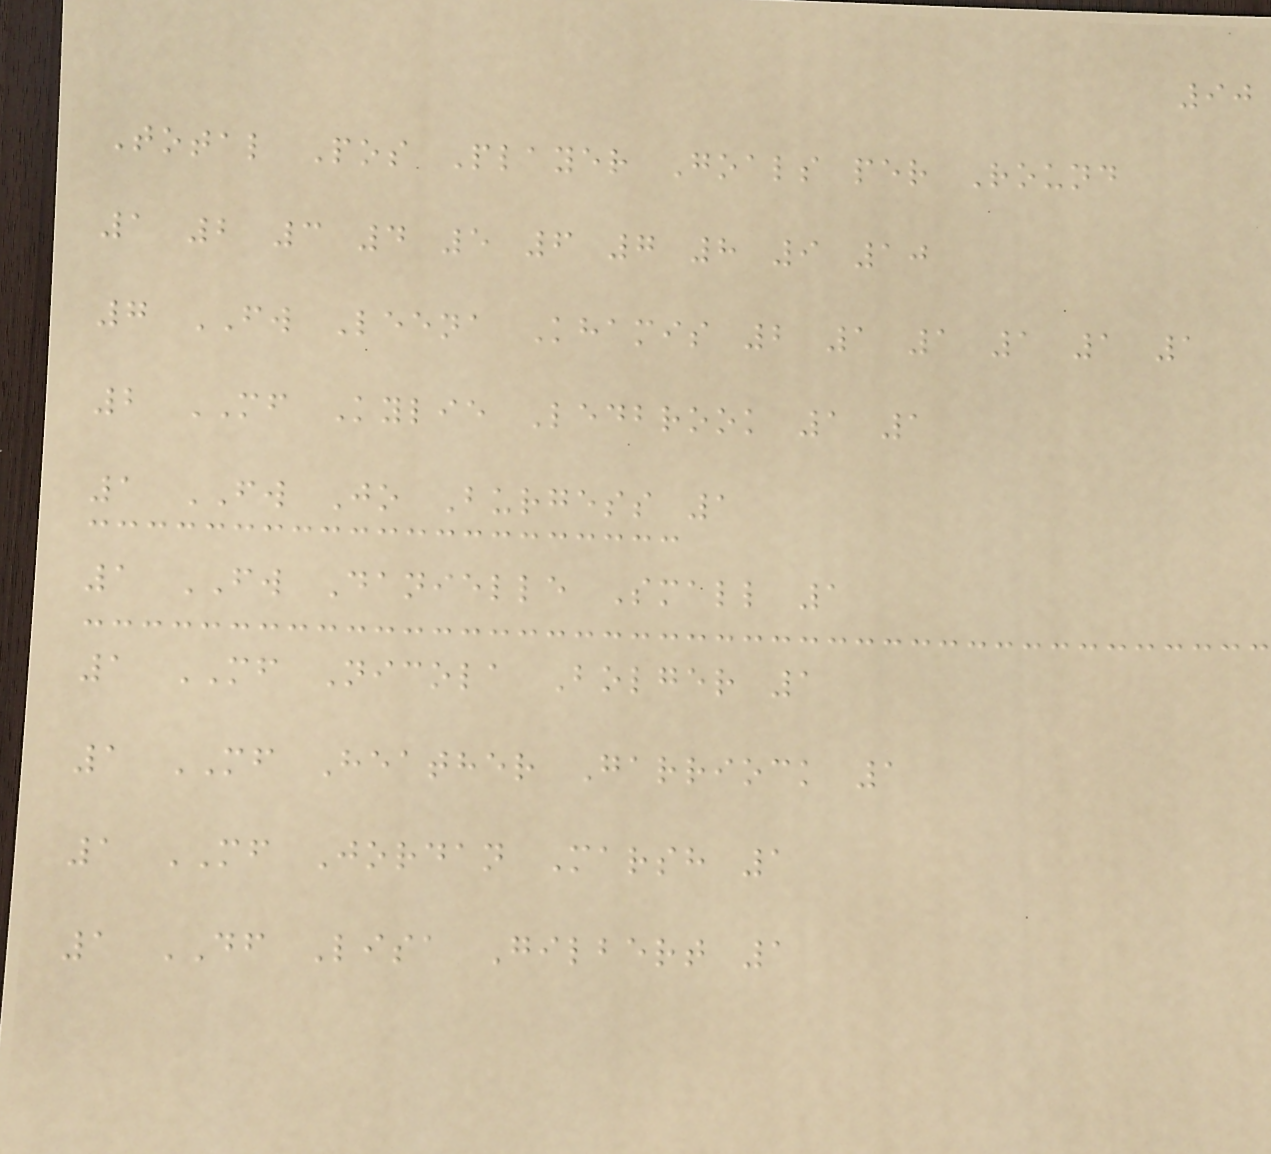90
Total Pos Player Goals per Round
1 2 3 4 5 6 7 8 9 10
7 FW Leena Khamis 2 1 1 1 1 1
2 MF Kylie Ledbrook 1 1
1 FW Jo Burgess 1
1 FW Danielle Small 1
1 MF Nicola Bolger 1
1 MF Heather Garriock 1
1 MF Jordan Marsh 1
1 DF Lisa Gilbert 1
